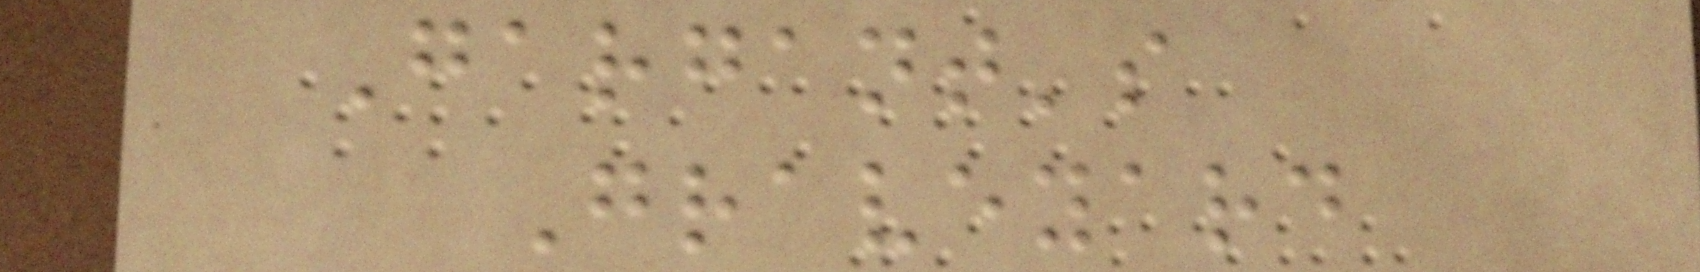Gargant's
Graveyard
